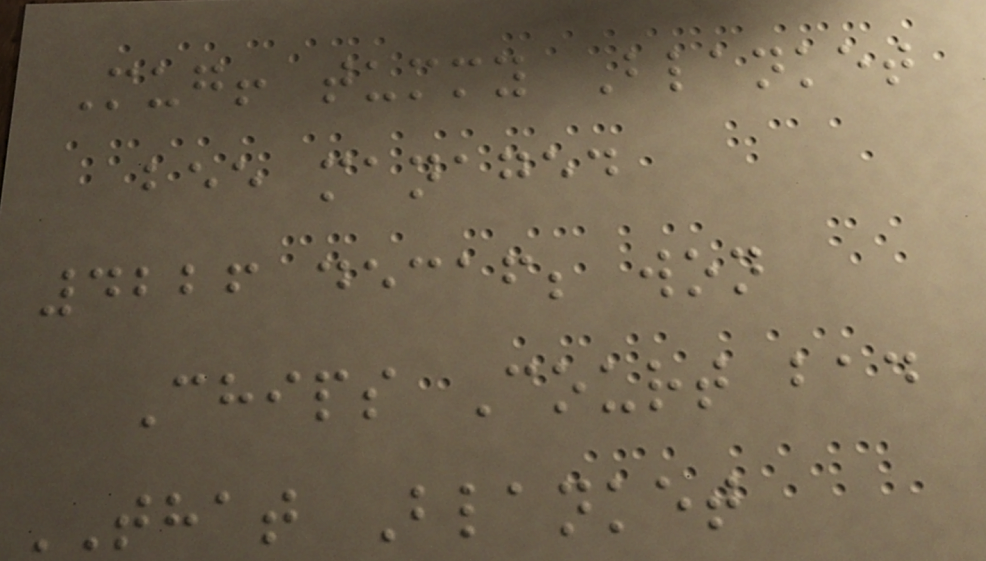Mug! tummy Blanket
bee managed
4226 decaf; won
Chips Court bad
THAT Blanket
